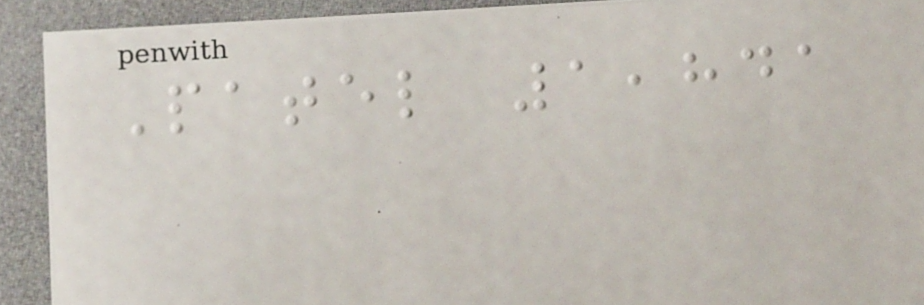Patel 1,841
